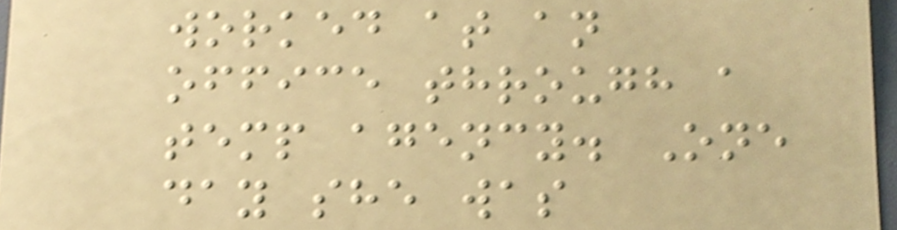worked at an
office through a
temp agency. One
day she was
